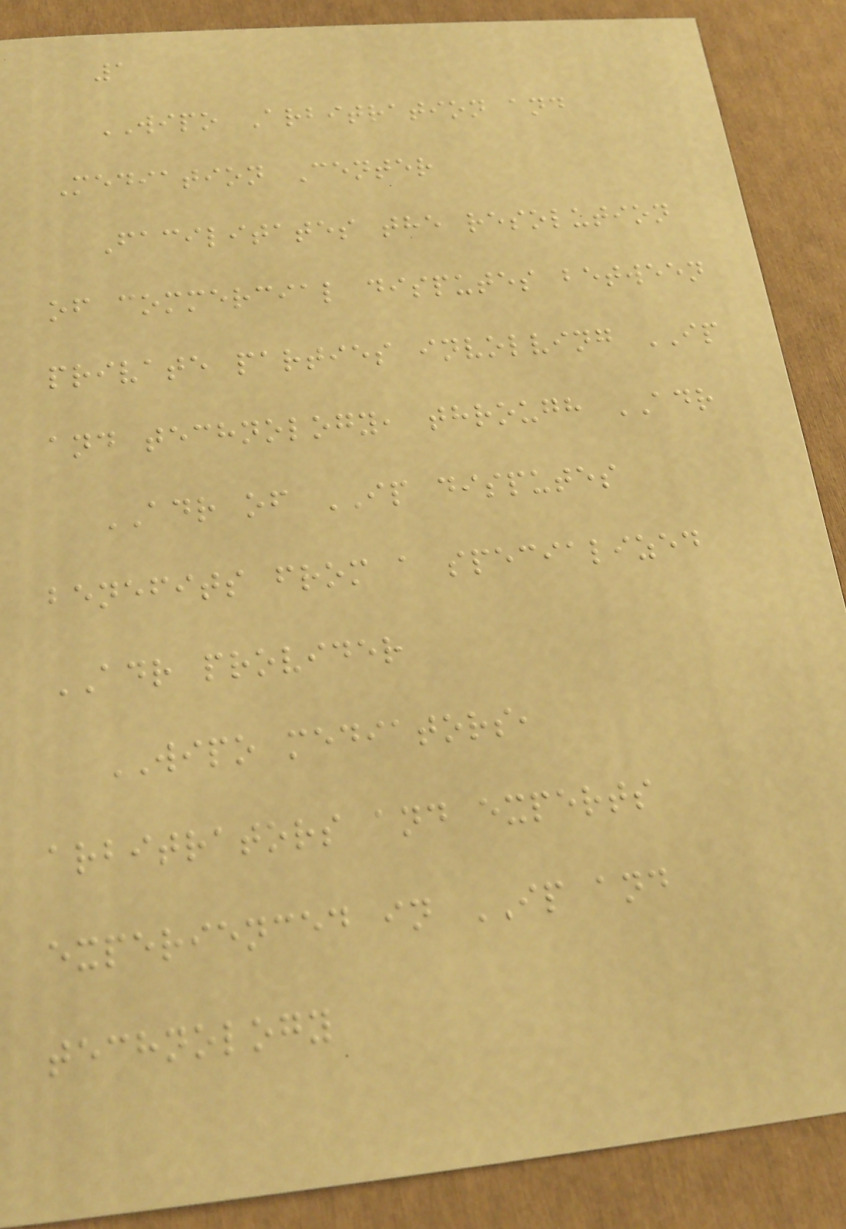1
WIPO Arbitration and
Mediation Center
Facilitates the resolution
of commercial disputes between
private parties involving IP
and technology, through ADR
ADR of IP disputes
benefits from a specialized
ADR provider
WIPO mediators,
arbitrators and experts
experienced in IP and
technology
